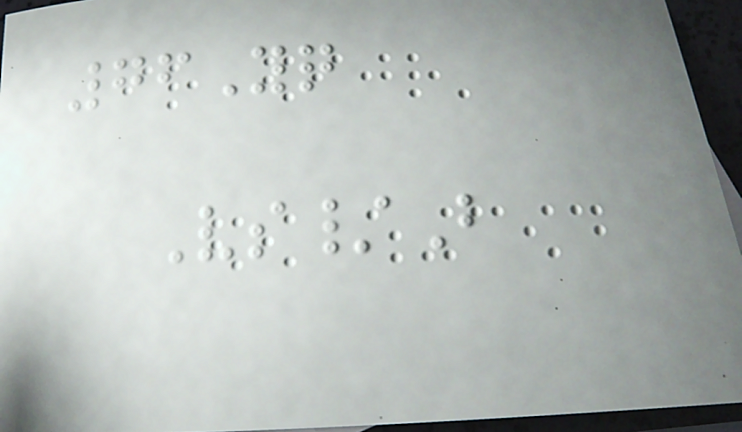76Yq
Vs/B
